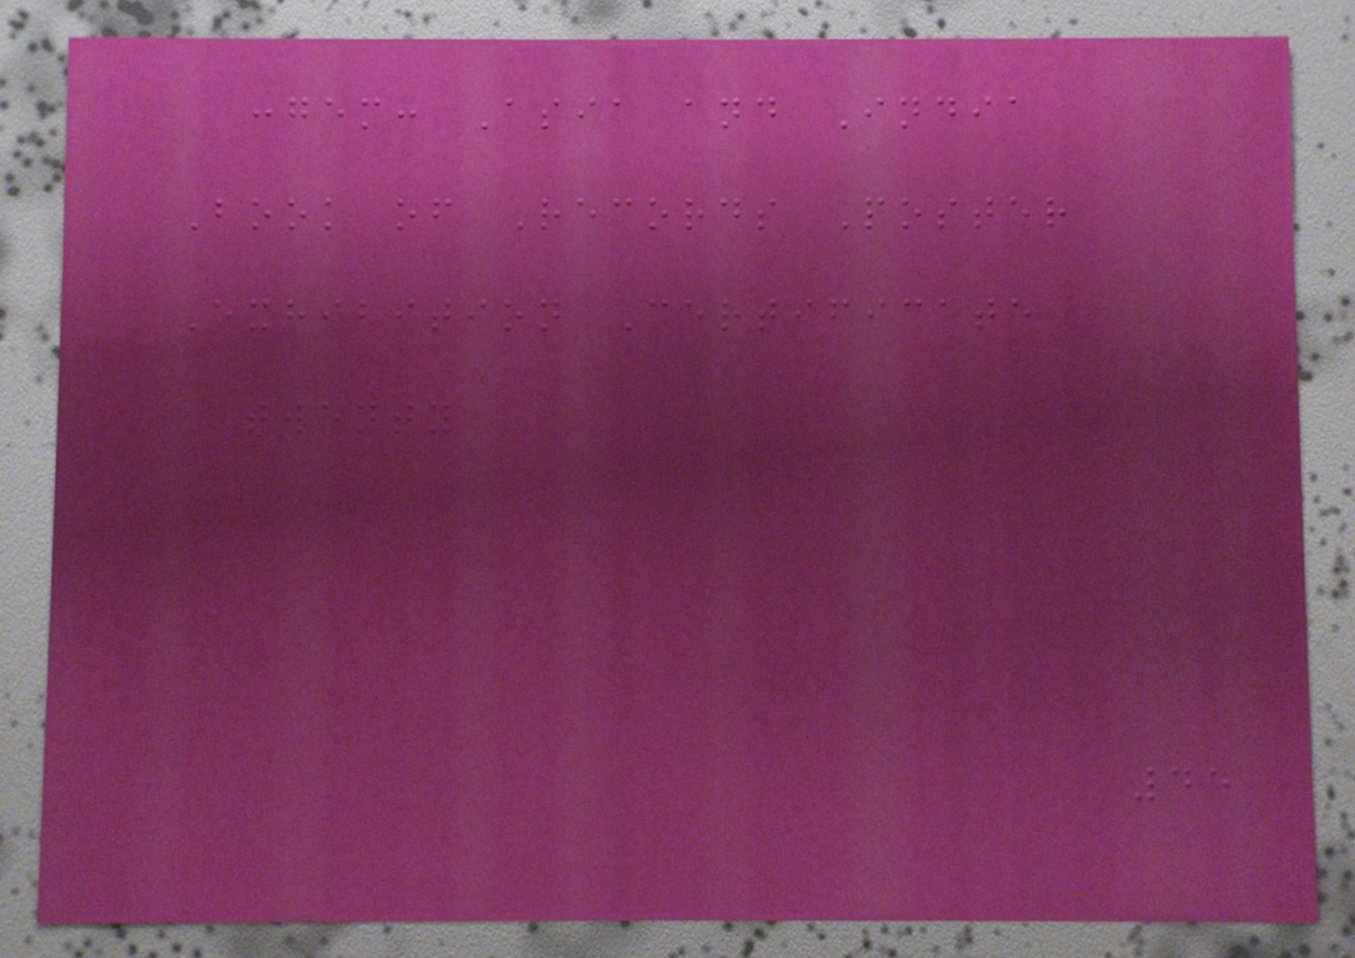:gem: Asia and India
Book of Records Poster
Exhibition Certificate
twenty
45
